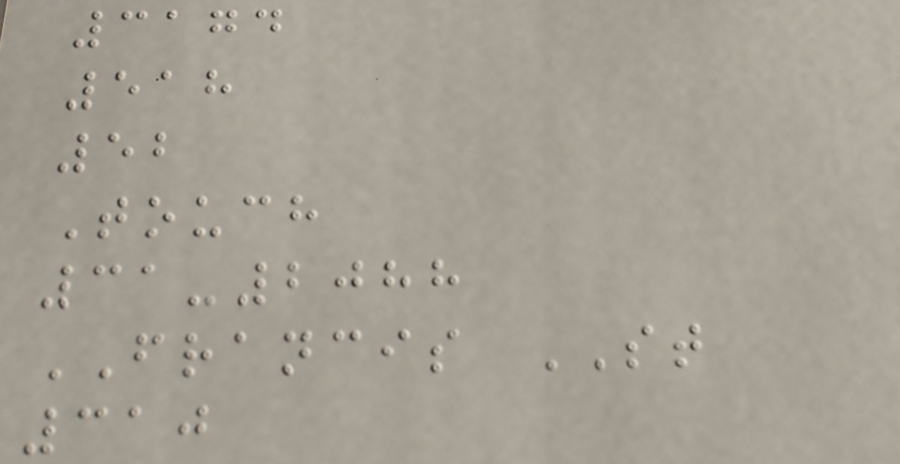3174
518
52
Touch
31-2088
FRANCIS ST
310
